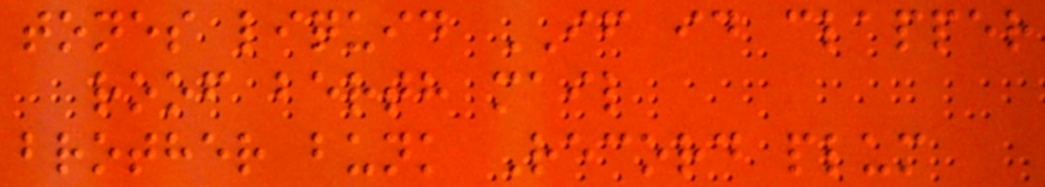tones liquid IF id clapper
roof berth mail
brother bunk Record plum
